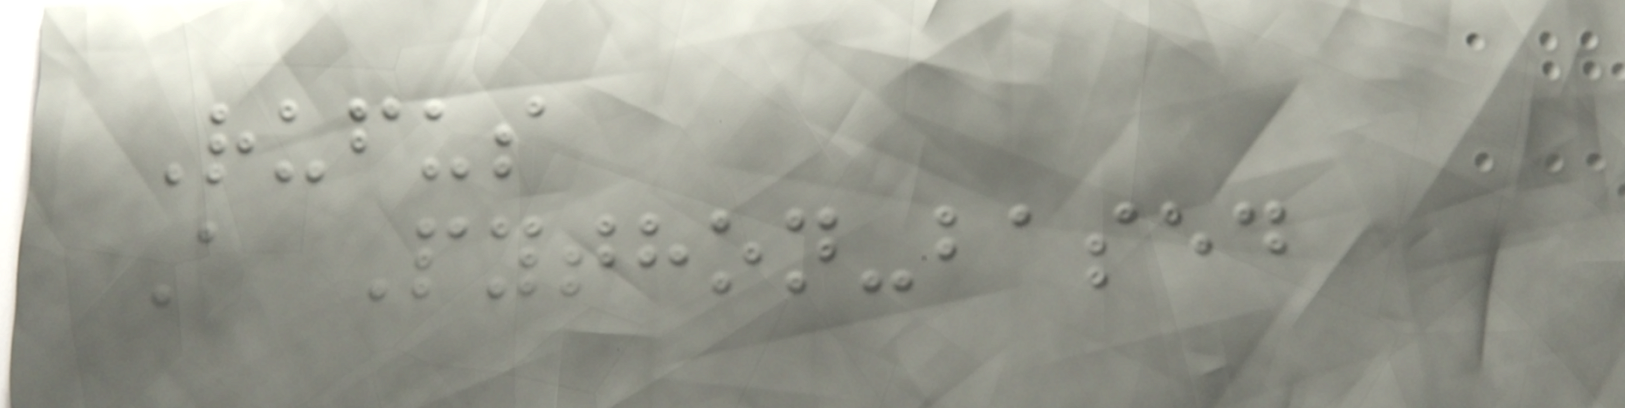Rufus
A Python-based
